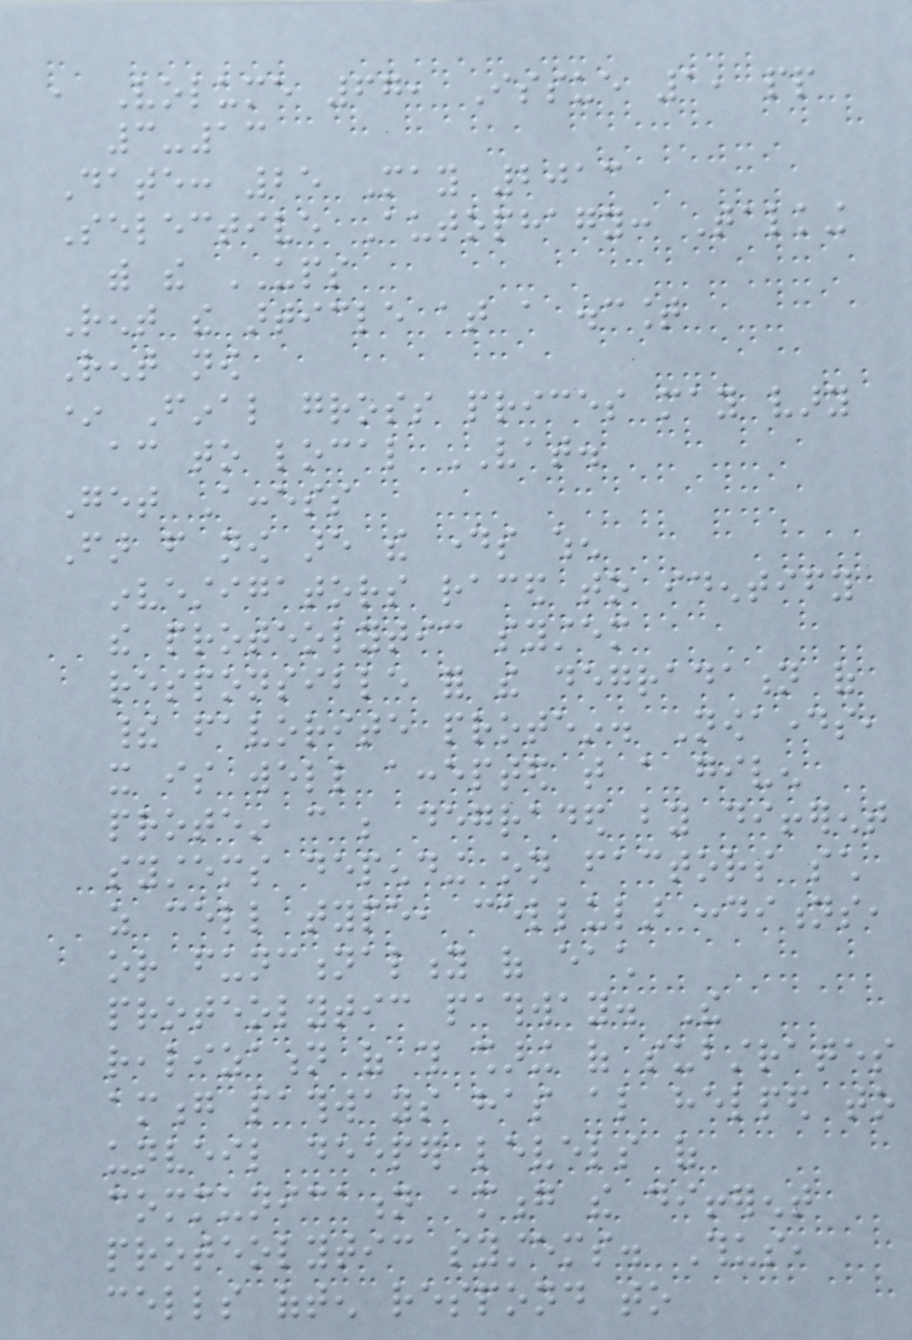, Volume 67, Issue 1, pp
3-13
Date: 25 May 2013
Selective Autophagy: Talking
with the UPS
Rent the article at a discount
Rent now
* Final gross prices may vary
according to local VAT.
Get Access
Far from now are the days when
investigators raced to identify
the proteolytic system
responsible for the degradation of
their favorite protein. Nowadays,
it is well accepted that a given
protein can be degraded by different
systems depending on factors such
as cell type, cellular conditions,
or functionality of each
proteolytic pathway. The
realization of this sharing of substrates
among pathways has also helped to
unveil deeper levels of
communication among the different
proteolytic systems. Thus,
cells often respond to
